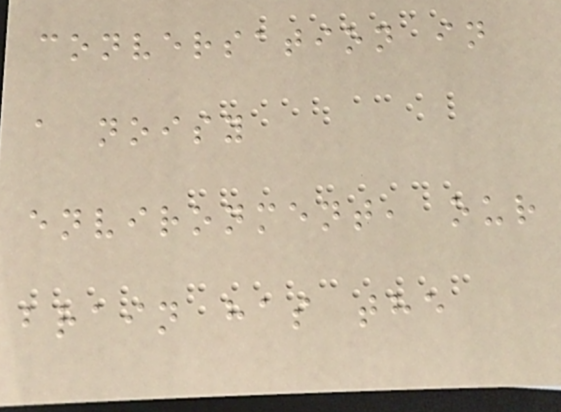conversation in
a noisy
environment, our
brain has the
